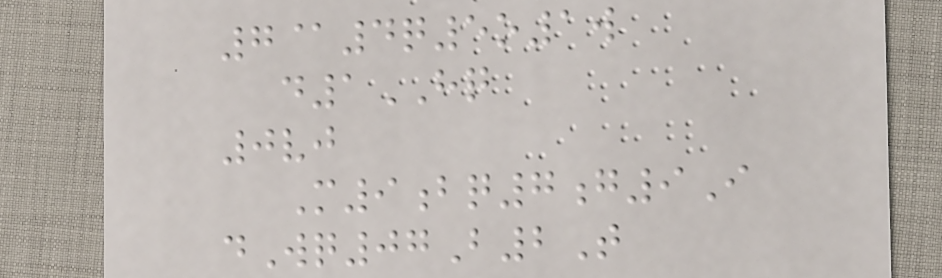7@4q5o1w
d1HQ
0vj
M9bq7g9I
dWq07B2T
